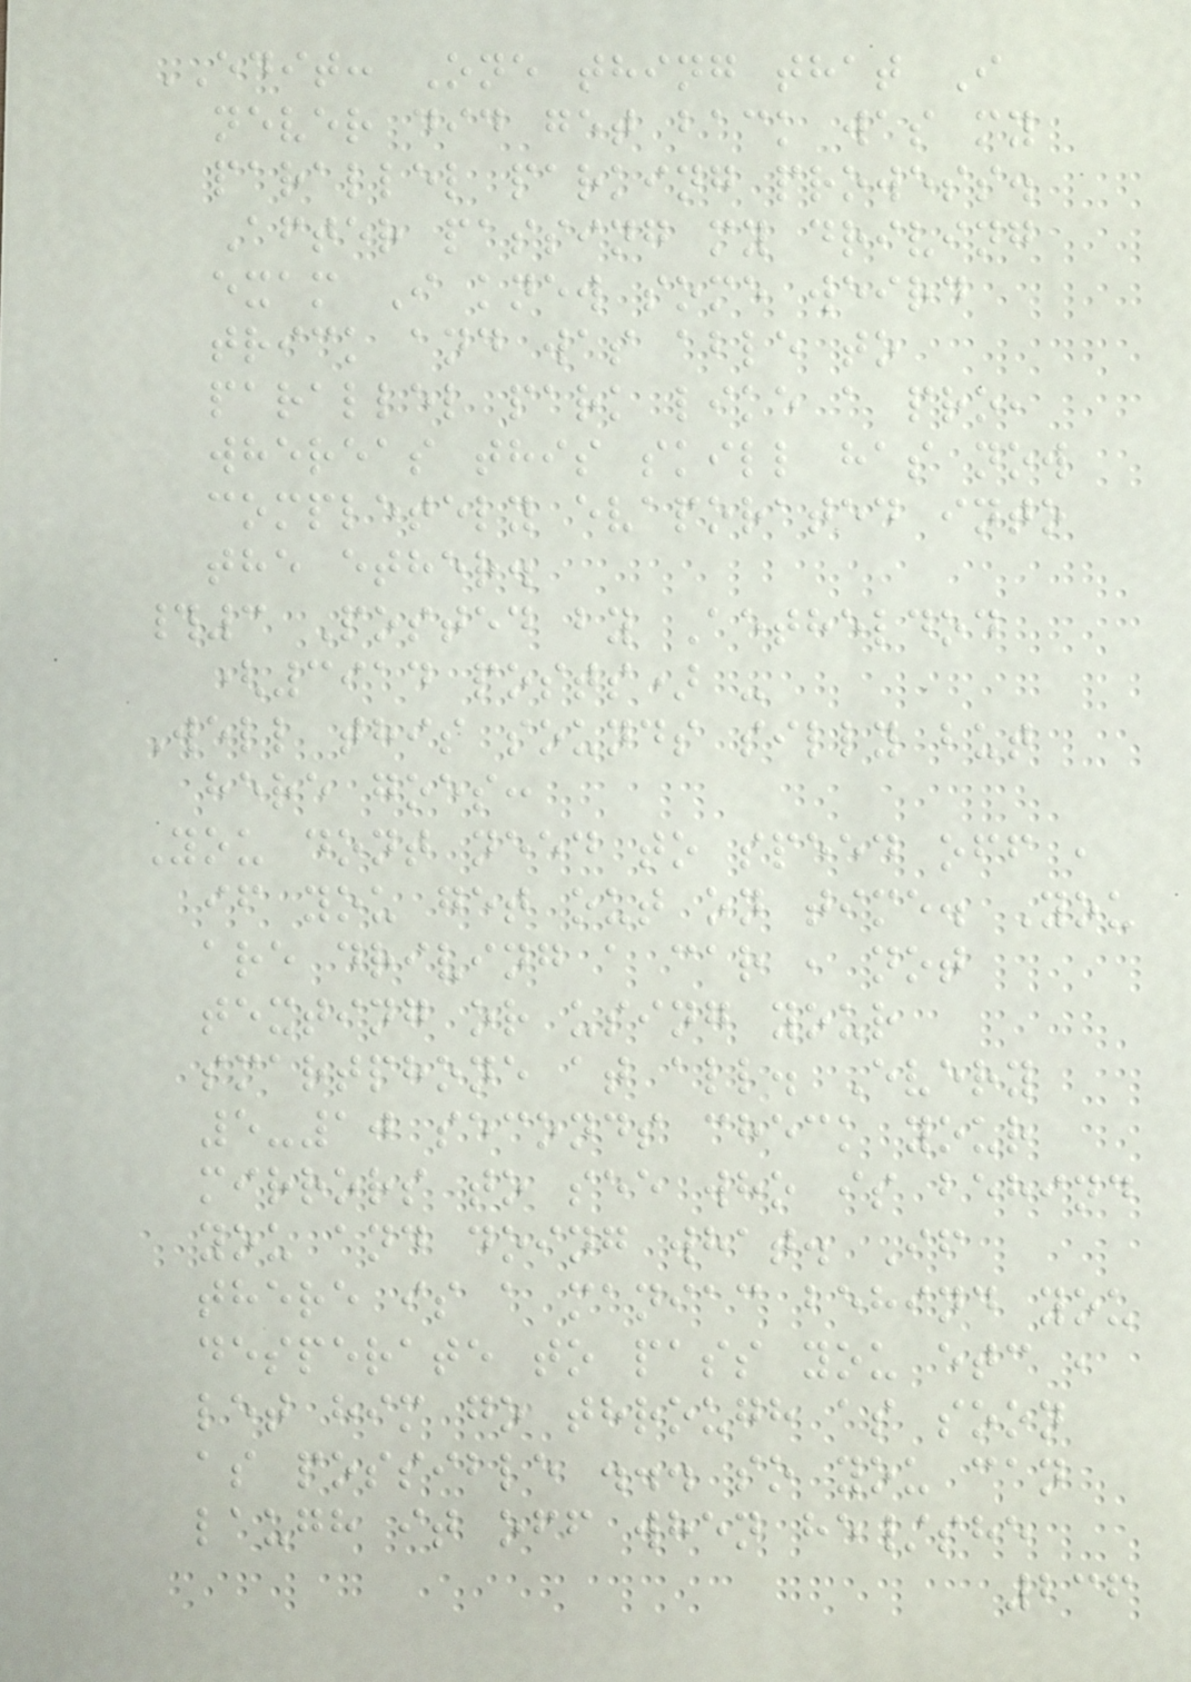EDIT: One thing that I
never did get back was my
parallel parking prowess.
After passing my driving
exam I knew some weird
trick and was able to
parallel park like a pro,
whereas this skill has now
completely evaporated into
the ether.
#3 Posted by Aetheldod
(3914 posts) -
Well this sounds silly but
here goes:
You dont need to speed off ,
if you get out on time. You
are driving a car , not
texting or using your
smartphone at all. Every
5-10 seconds check your
mirrors to see who is behind
you and doing what. If
there is a maniac behind you
desperate to pass you etc ,
let him go through as soon
as possible ... so you can
laugh it off when he/she
236
